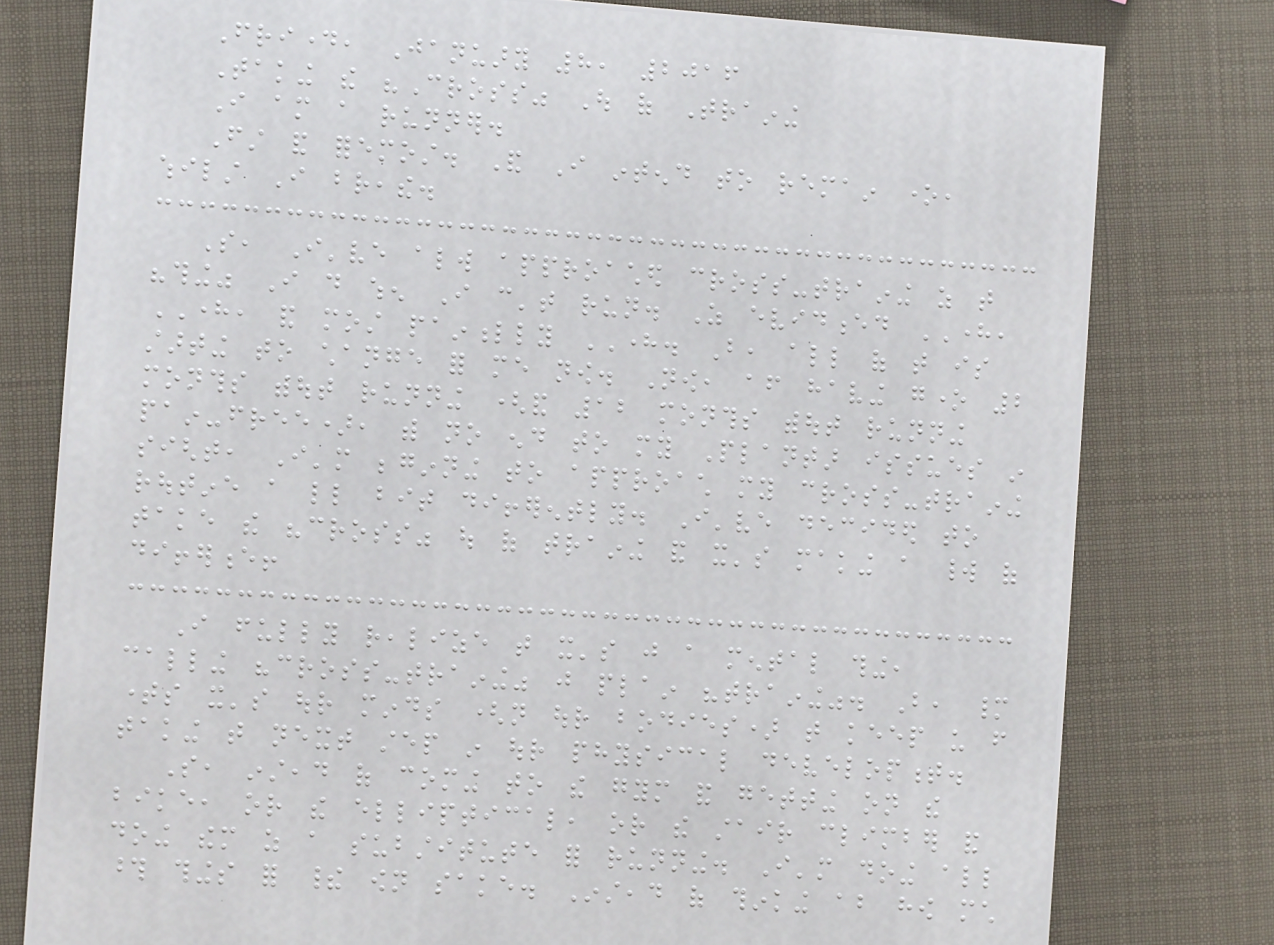Friday, January 8, 2016
Taking the "Cross" Out of Training
I am a runner.
First and foremost. And I intend to remain one,
whilst I breathe.
So, I've always approached cross-training as that
"thing" I do when I can't run. As evidenced HERE,
HERE, and most painfully HERE. But, all of that is
starting to change for me now. Now, after having gone 2
months without running (and 12 months without running
pain-free), with no end to my Plantar issues in
sight, I'm beginning to approach my cross-training
routine a little bit differently. I've decided to
take the "cross" out of training and it's making a world of
difference!
I fully realize that it's just a mental thing,
calling "cross-training" just plain "training". But, many
times it's our minds (not our bodies) that keep us from
taking that next step in our physical development.
So, instead of coming to the gym and getting on the
bike, or the elliptical, or the stair climber and
doing them as a substitute for running. I'm doing all
those things for their own sake. Instead of thinking about how much
